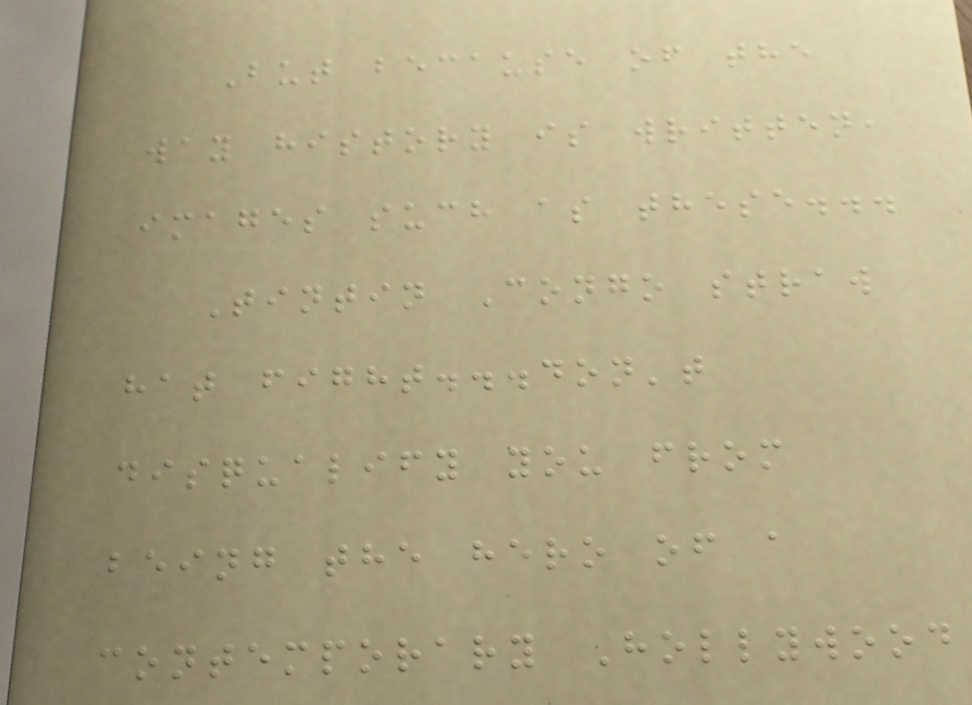But because of the
way history is written,
images such as these...
Tintin Congo straw
hat fight...don't
disqualify you from
being the hero of a
contemporary Hollywood
